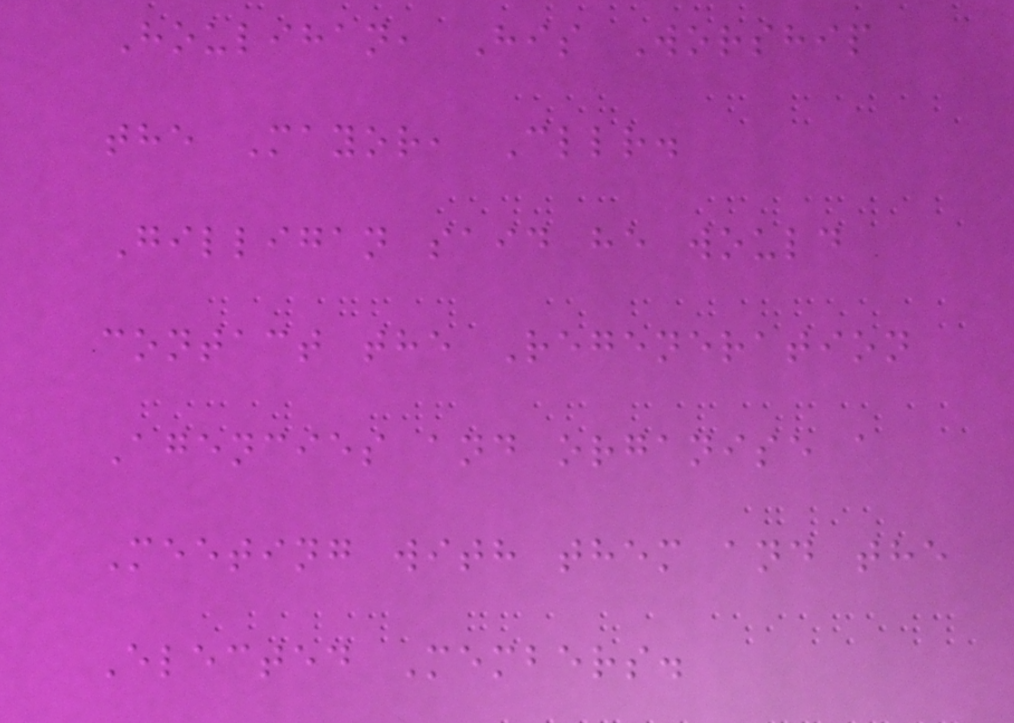Houlihan, His Worship
the Mayor, Cllr.
Gilligan said he would
contact the Regeneration
Agencies and organise a
Meeting with them and the
Elected Members.
